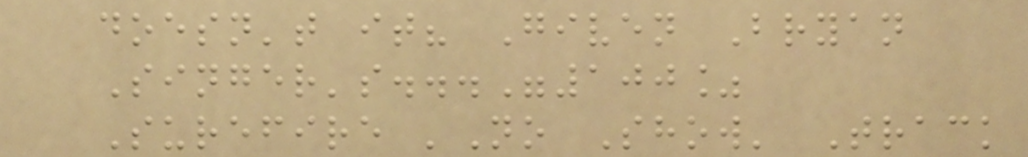doesn't it? Given Bryan
Singer's..."100%
Surefire 'No Show' Track
